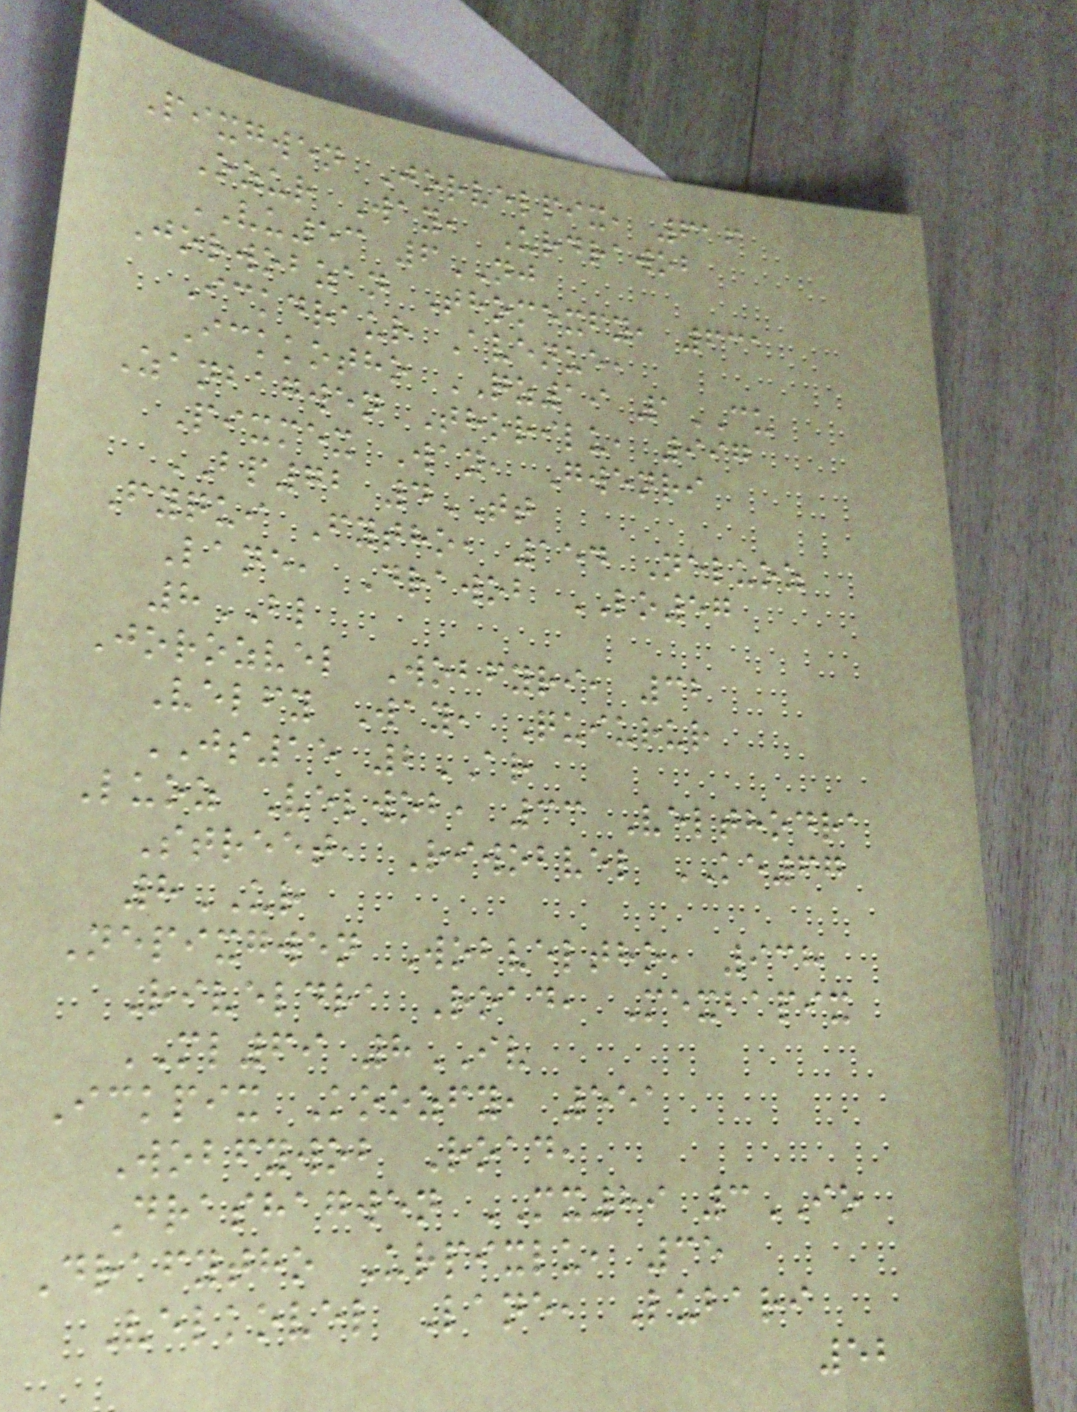Pixgwen Jorvelpix, 616
Ozur Way, Urdrawob
VU53 6NJ
Jorwobzan Thomexfy, 631
Ickdraur Avenue,
Ickkotho QZ19 1CU
Zanbagwen Thorilu, 997
Pixmex Way, Gwenri
BP72 4TT
Fyqui Fytho, 154 Neluoz
Lane, Drawob LO57
8BL
Jorozvel Wobfyri, 32
Velfy Way, Quiurur
JS15 2AR
Luoz Velwob, 33 Velthodra
Street, Riwobvel KE67
8UR
Nepixgwen Wobveltho, 938
Riveldra Road, Mexbapix
ML69 8IV
Ickpix Koozfy, 551
Wobfywob Road,
Drashagwen MX89 3IO
Drafytho Urpixlu, 35
Velkovel Lane, Lubari
52
